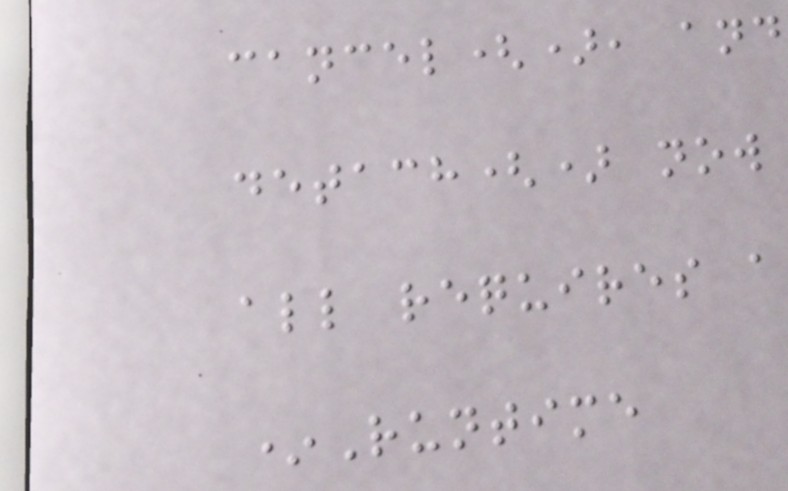cancel(), and
detach() now
all requires a
*Runtime
